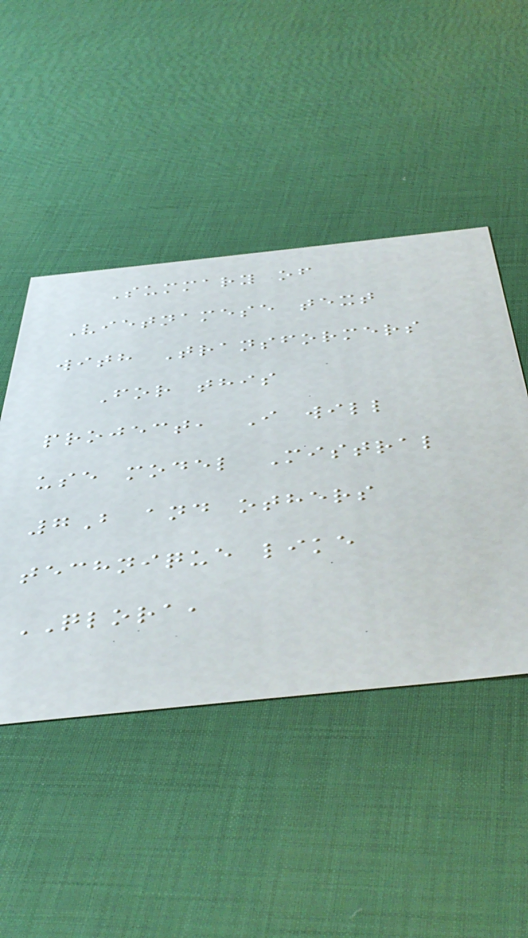Summary of
Vietnamese text
with Transformers
For this
project, I will
use model Mistral
7B and others
technique like
QLORA,
